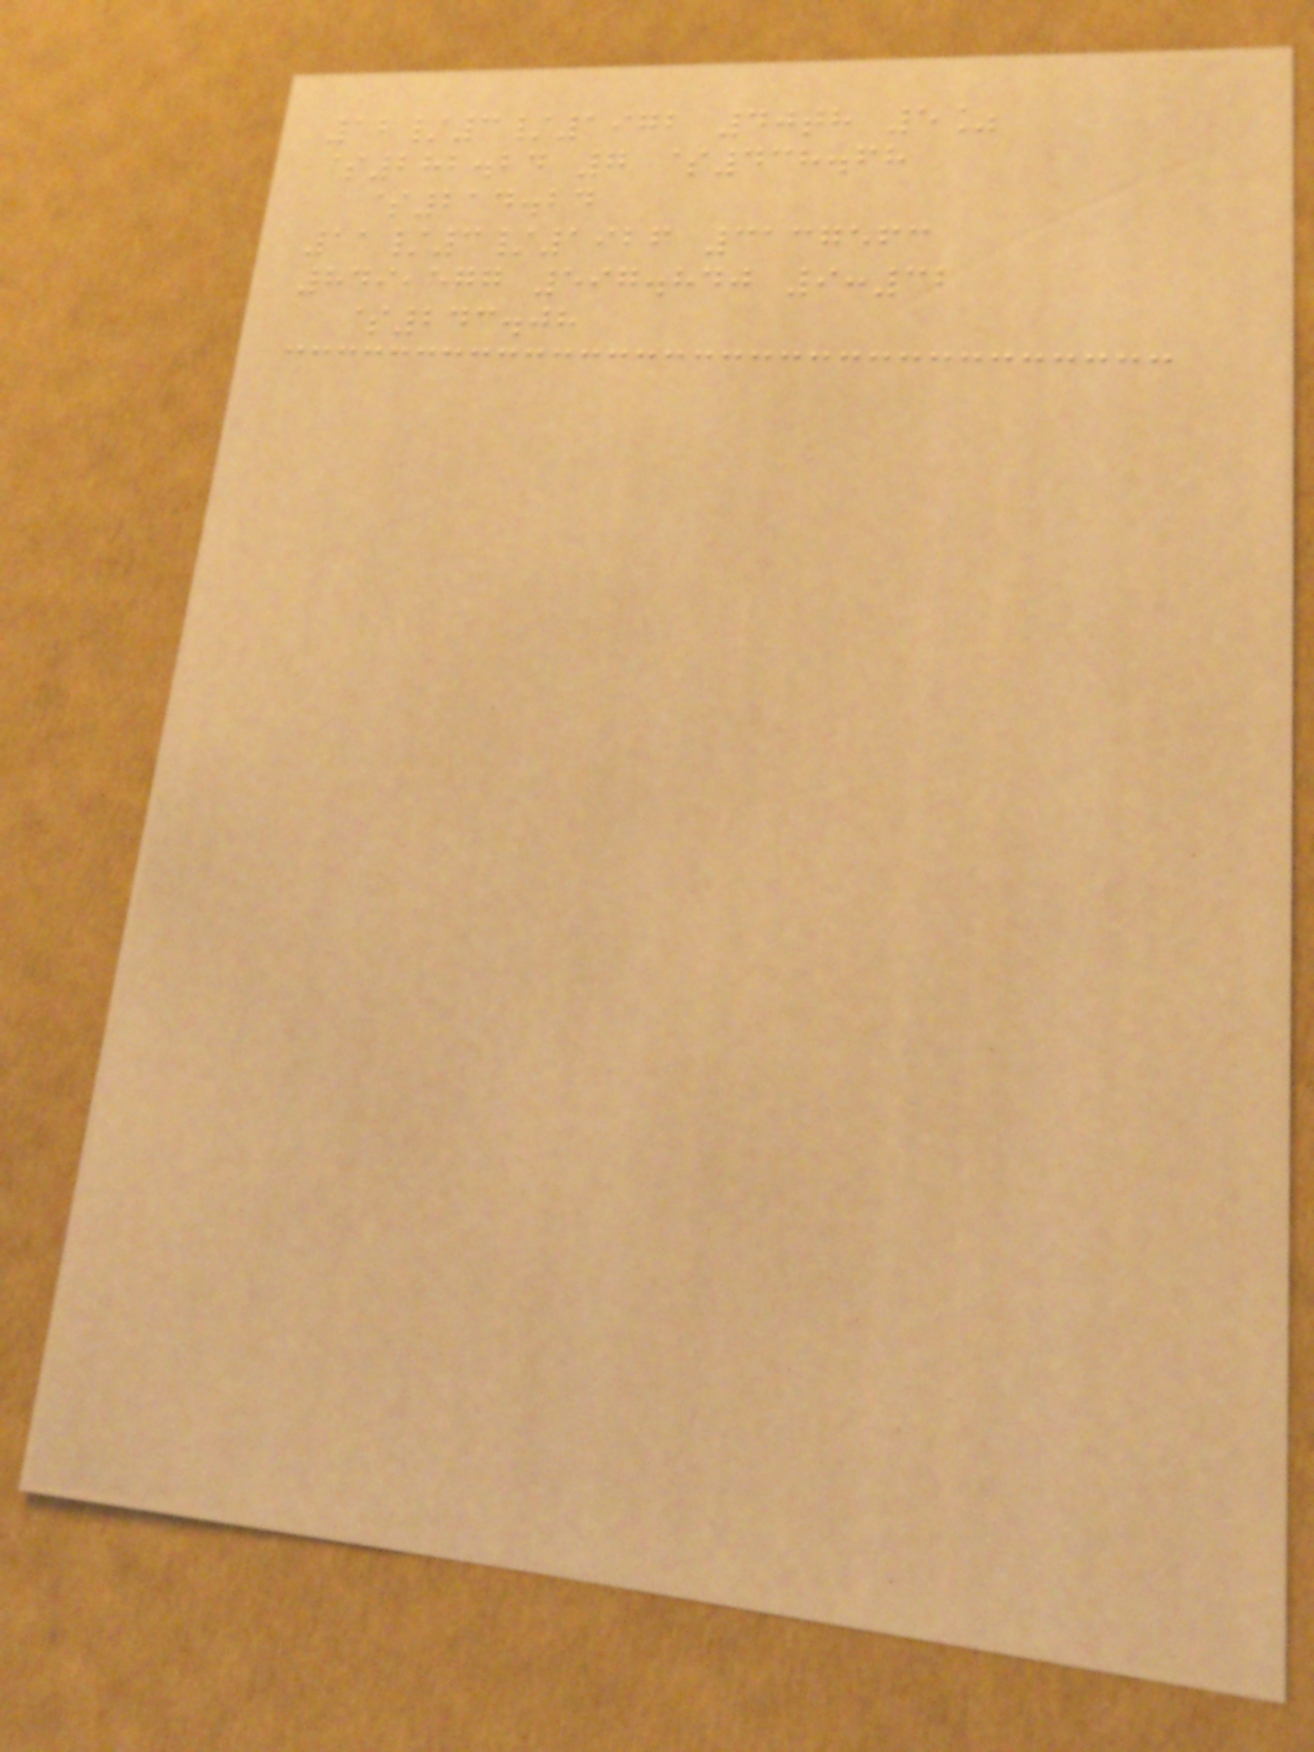12/3/1972 40th 5%
$282.24 7 $438.68
$214.24
11/3/1926 3137563
849,577 597.840 9:32
$243.08
